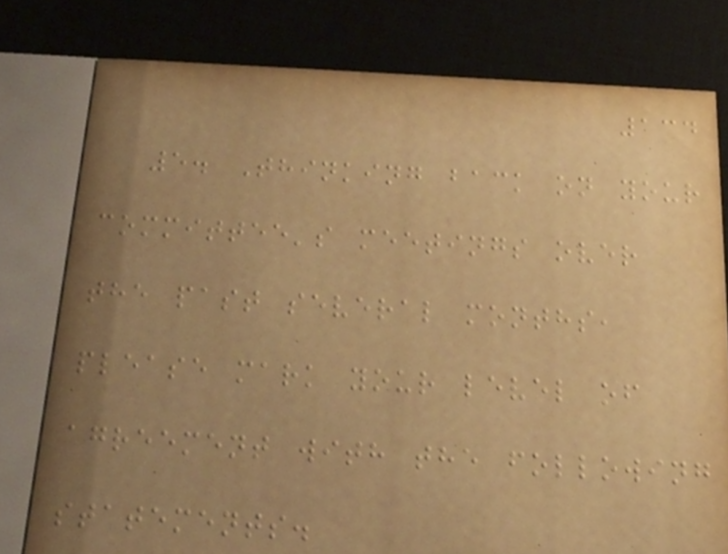134
5. Thinking back on your
committee's meetings over
the past several months,
please mark your level of
agreement with the following
statements.
